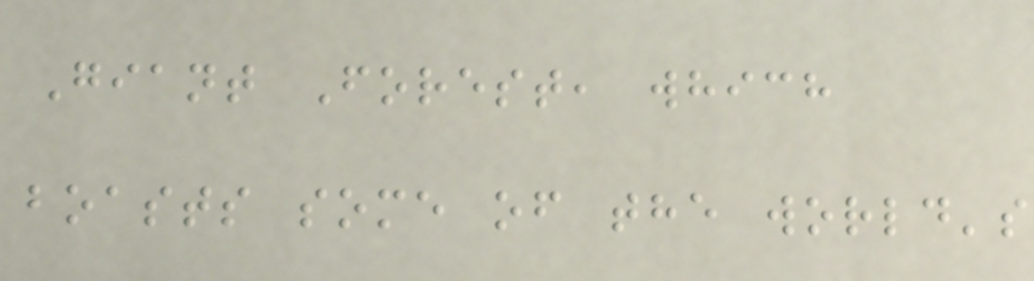Giant Forest, which
boasts some of the world's
